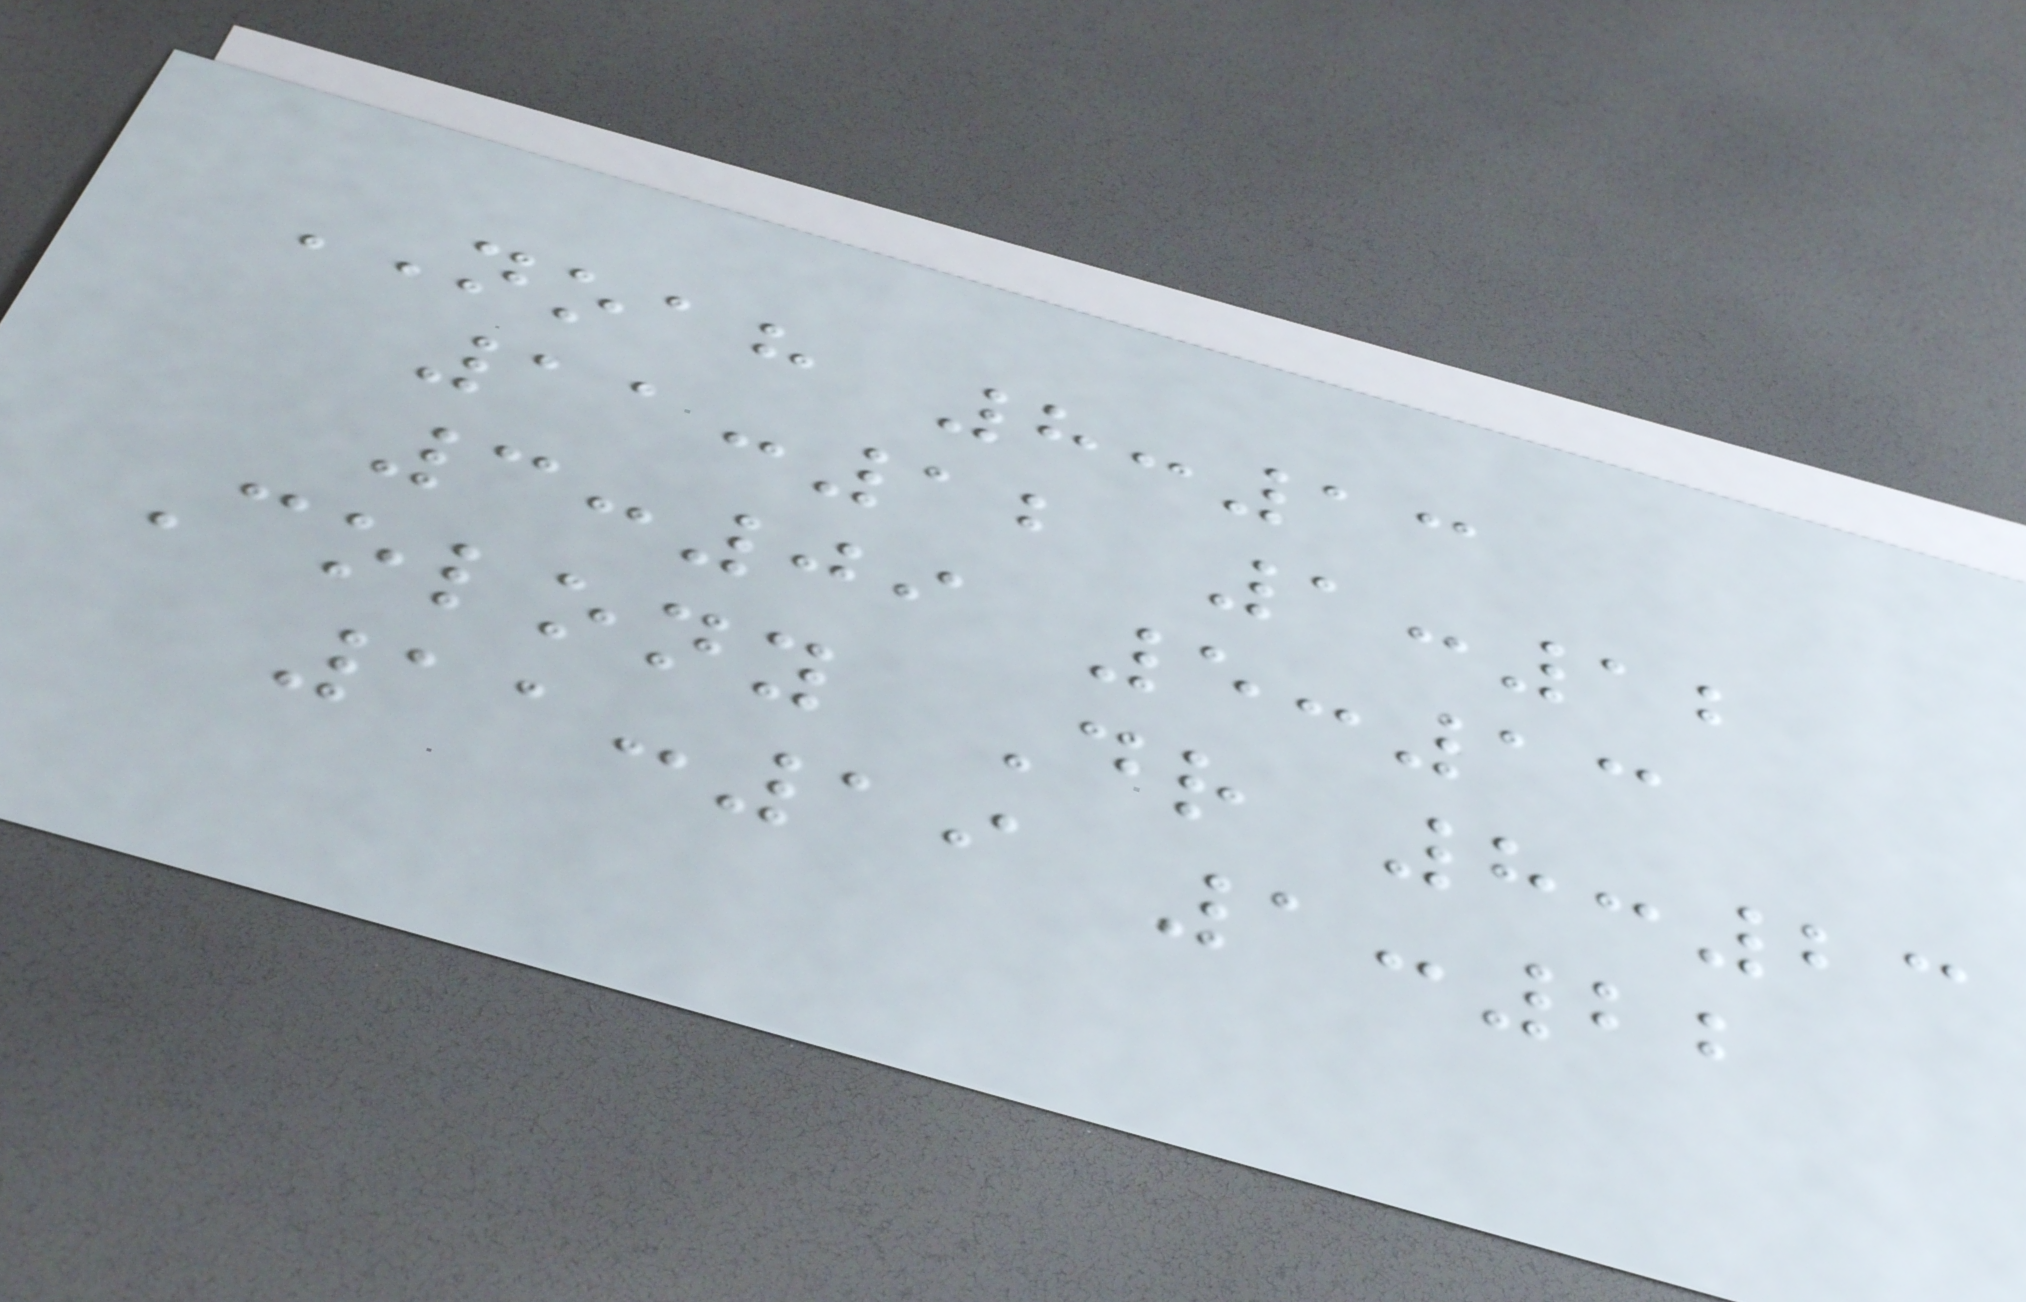NOAH 8:13
11:12 1:12
3:09 5:13
Colony Dr 8:23
11:19 1:22
